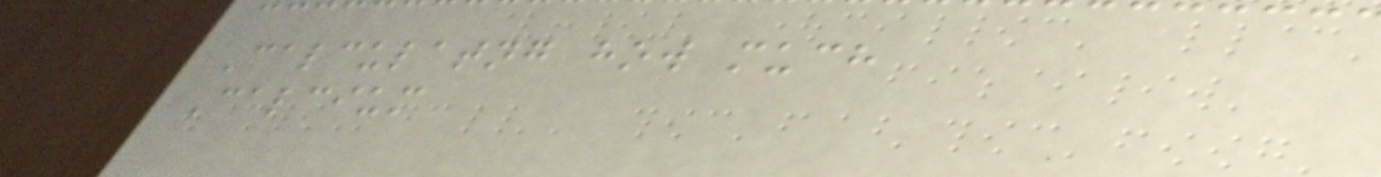Calculatng how much
Calcium
